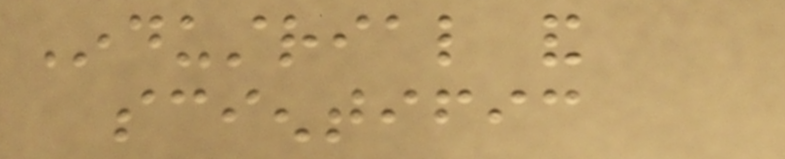Industrial and
scientific
